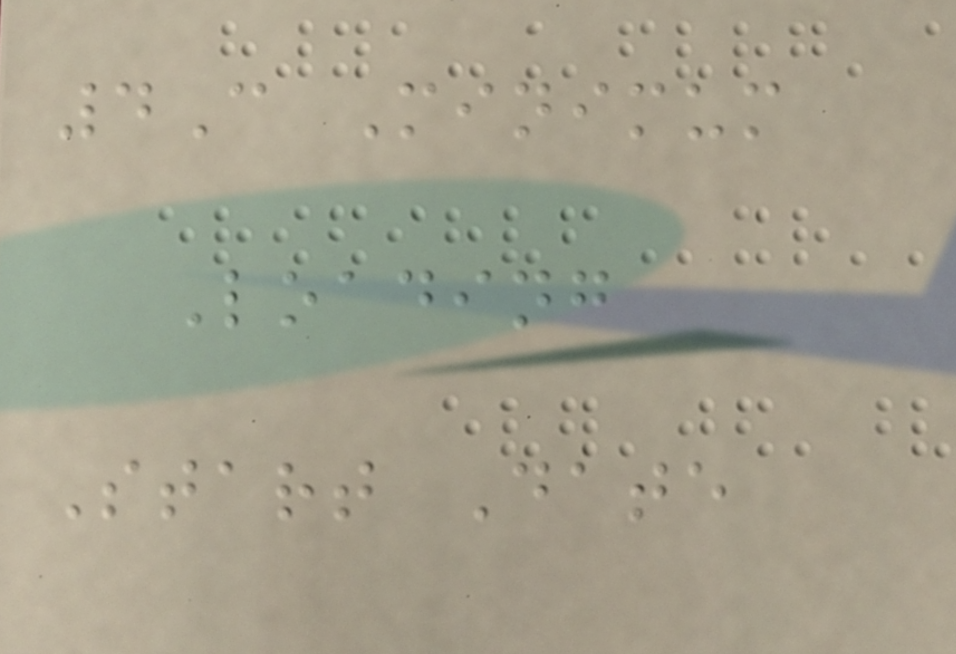4C Minimum
Loading
Start Date
